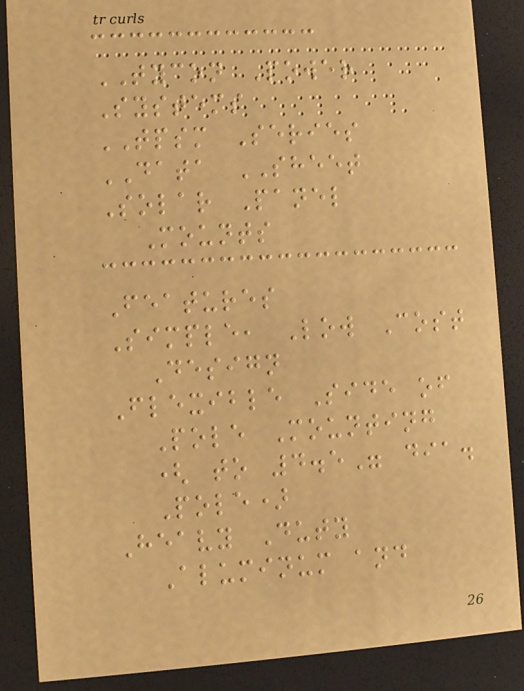TYCON Power
Systems
TPSM Series
DATA SHEET
Solar Panel
Mounts
Features
Simple, Low Cost
Design
Flexible Side of
Pole Mounting
( to 4.5" dia.
Pole)
Heavy Duty
Aluminum and
